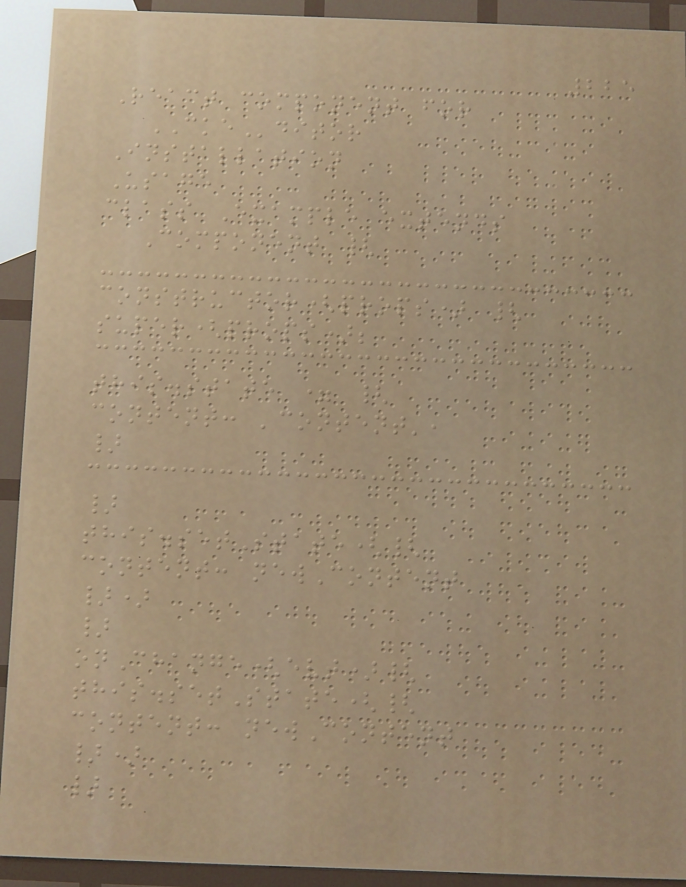225
React component for
CKEditor
Installation
Usage
class Example extends
Component {
constructor(props) {
super(props);
this.state = {
content: 'content',
}
}
this.setState({
content: newContent
})
}
onChange(evt){
this.setState({
content: newContent
})
}
